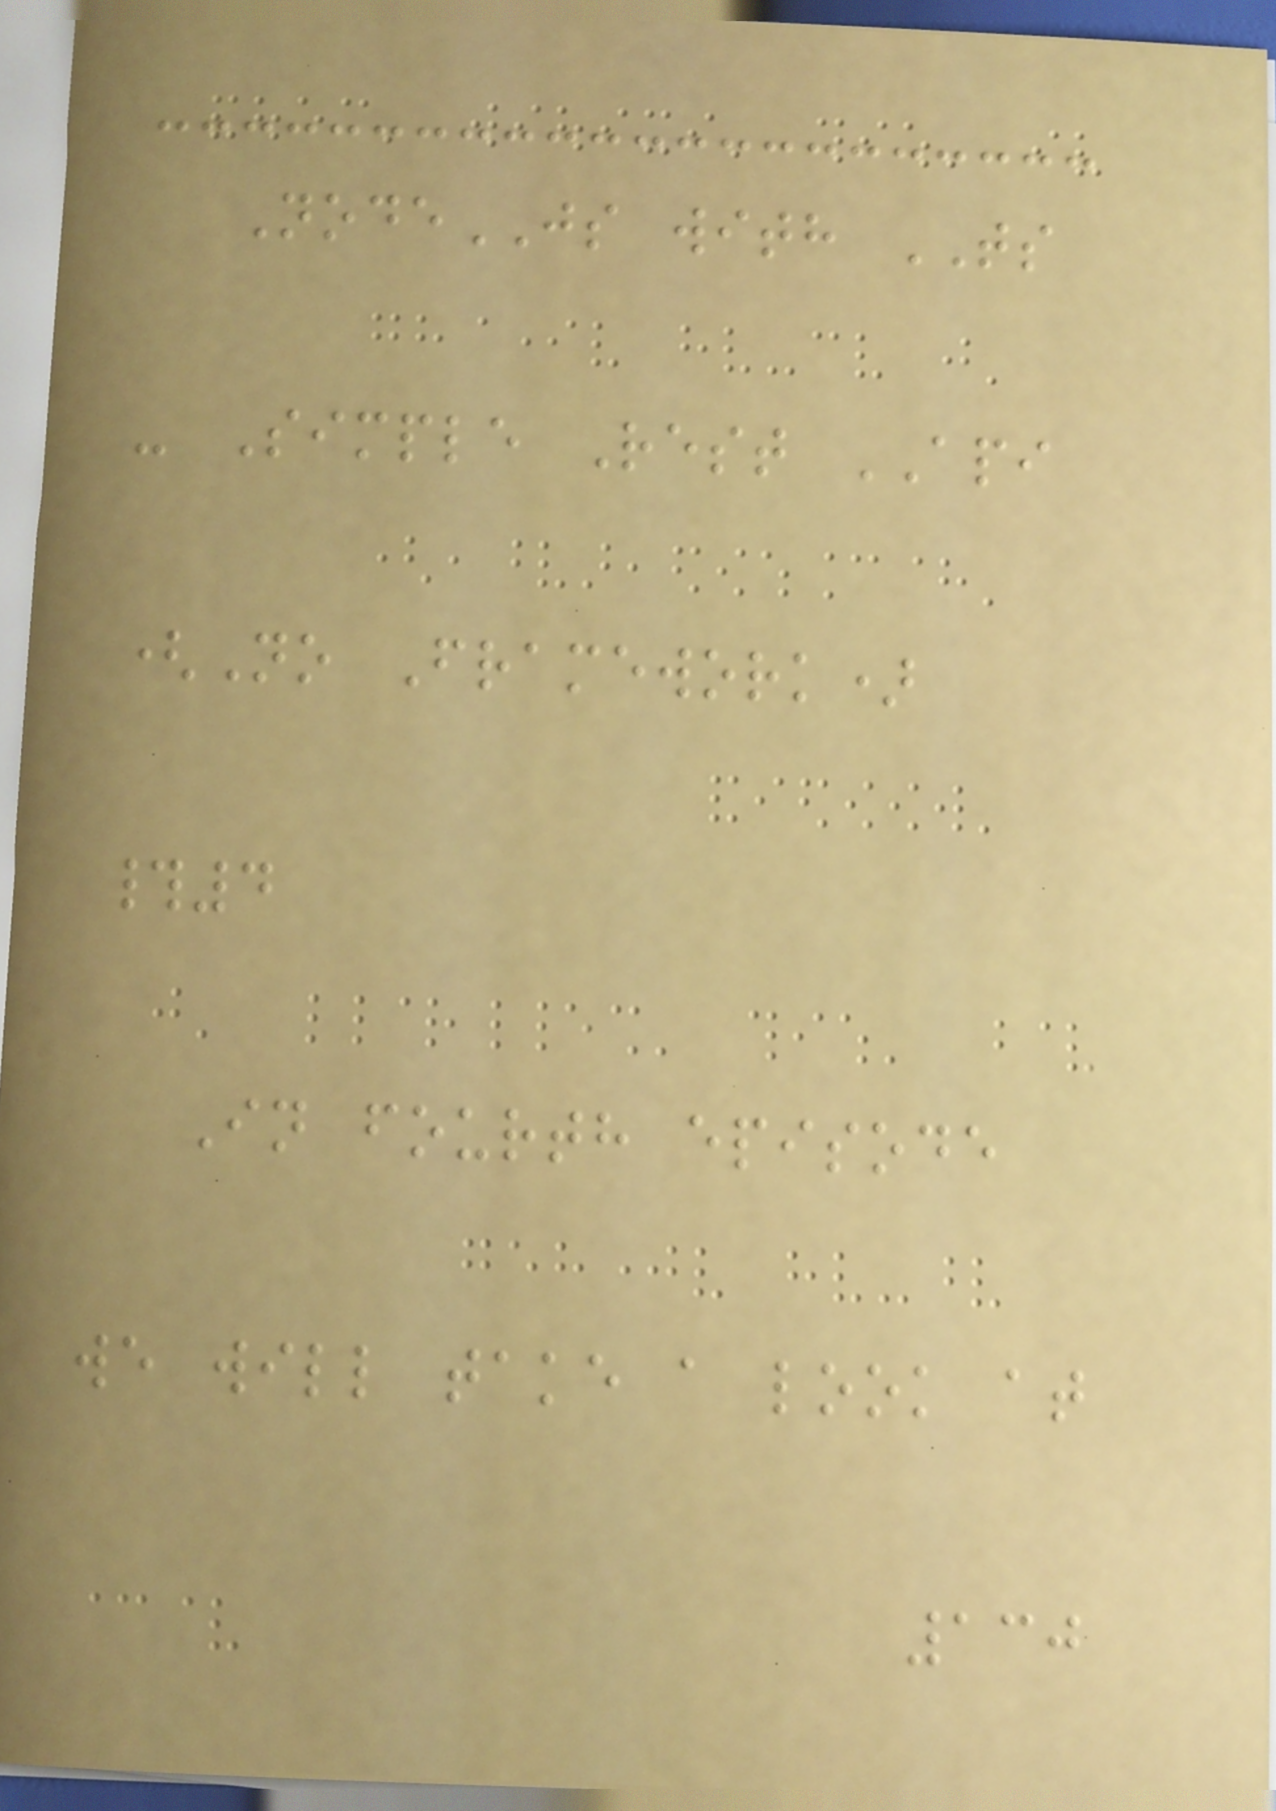NodeJS with TS
- Simple Rest API
(No Framework)
#4
In fourth episode
we will take a look at
130
